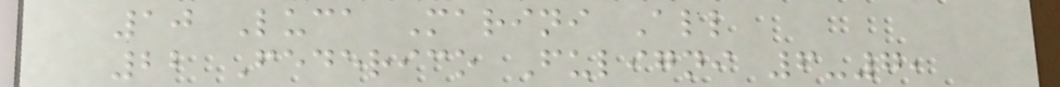10 Luca Marini All
22 Federico Fuligni 6-7,
